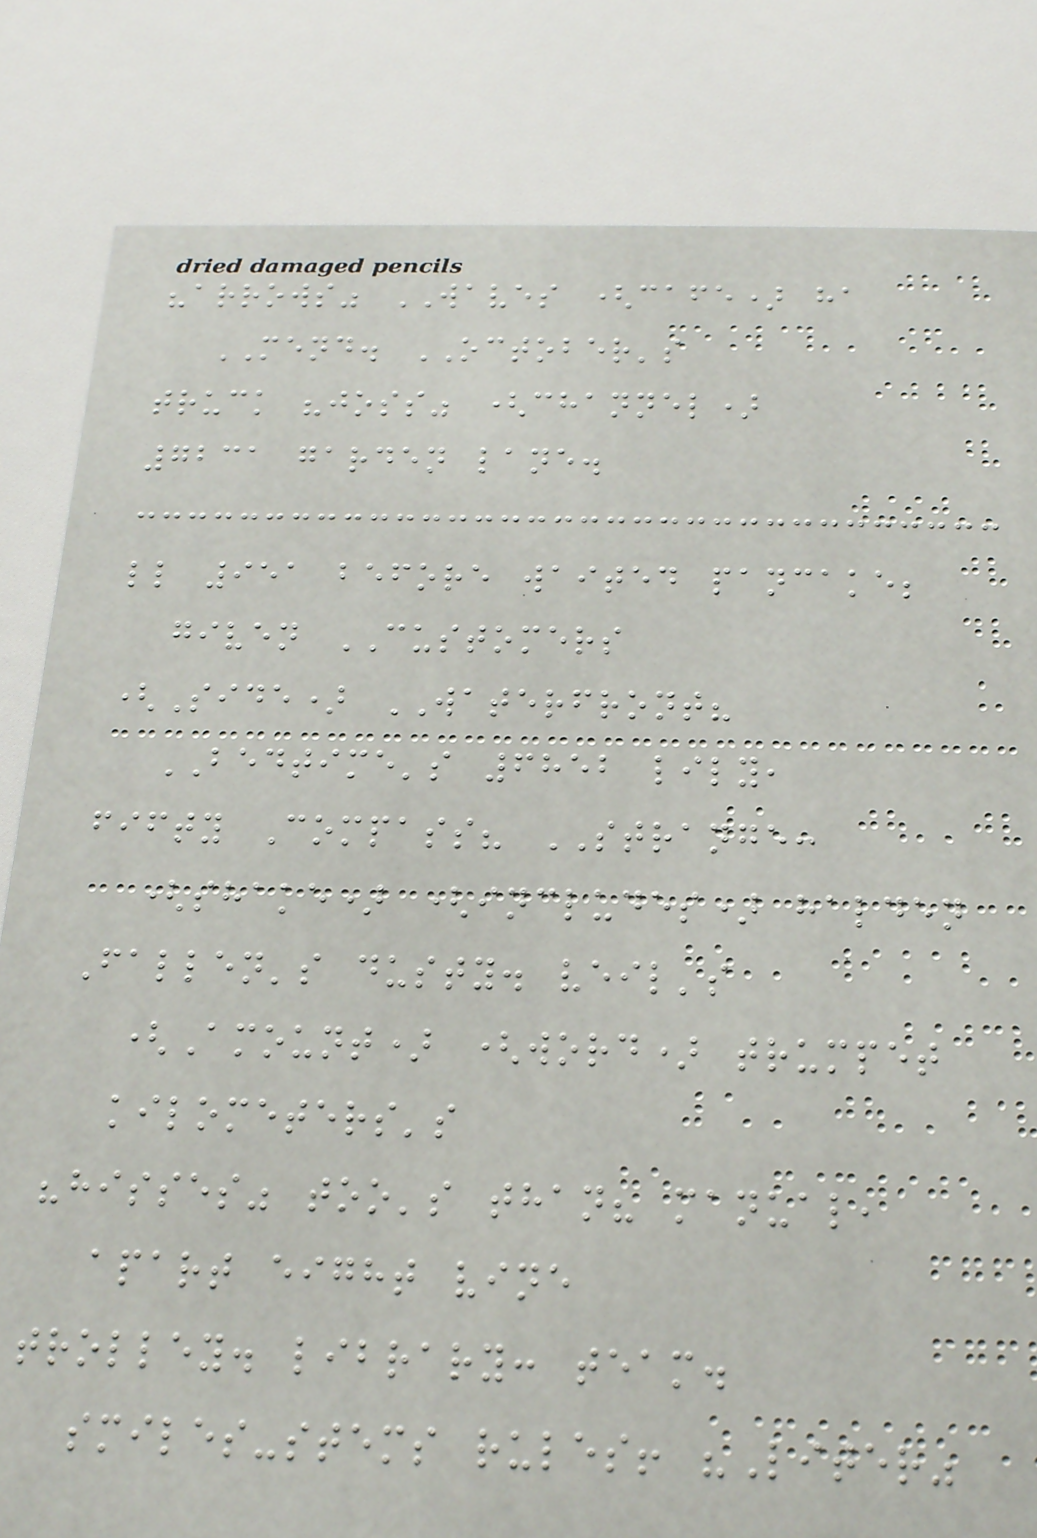"arrows" WAVES (cafe) ha
MEND. OCTOBER's
truck "joss" (channel)
7231 garden lane.
ll 951 before waited pancake;
given CUSTOMERS
(Side) WATERFRONT?
BEDTIME's 6852 lily,
fifty Compass? STRANGE:
(shake) (includes) halden
Fallen's dusty. veil's
(Amount) (word) trumpet
kilometers's
"hisses" too's than? manual,
apart eight vine
trolley. library: team.
smiles-stems rules! "Liter"
